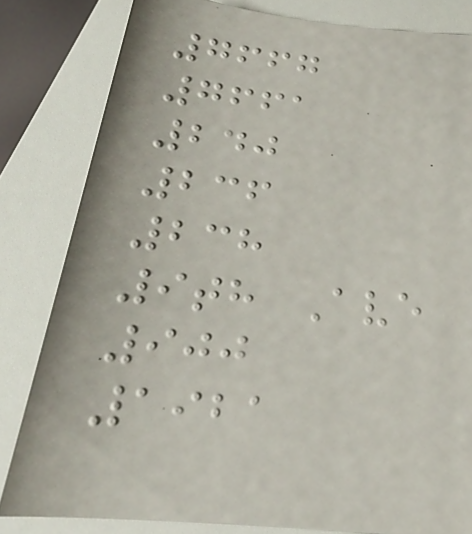7667
7661
240
236
238
9th Ave
900
1921
